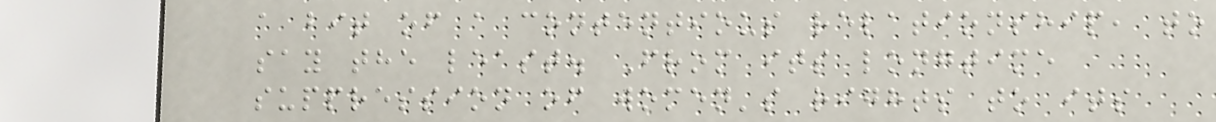a bit of a contentious relationship, to
say the least. From its longtime
suppression of women's rights to its
